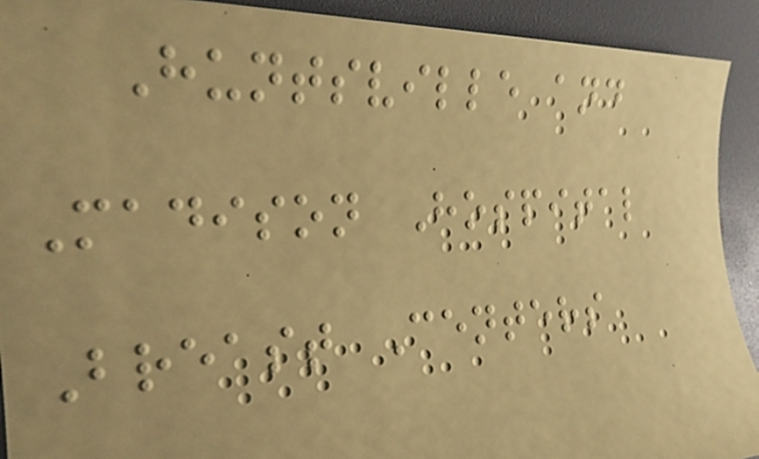Huntsville and
Madison Hospital
Breast Centers
